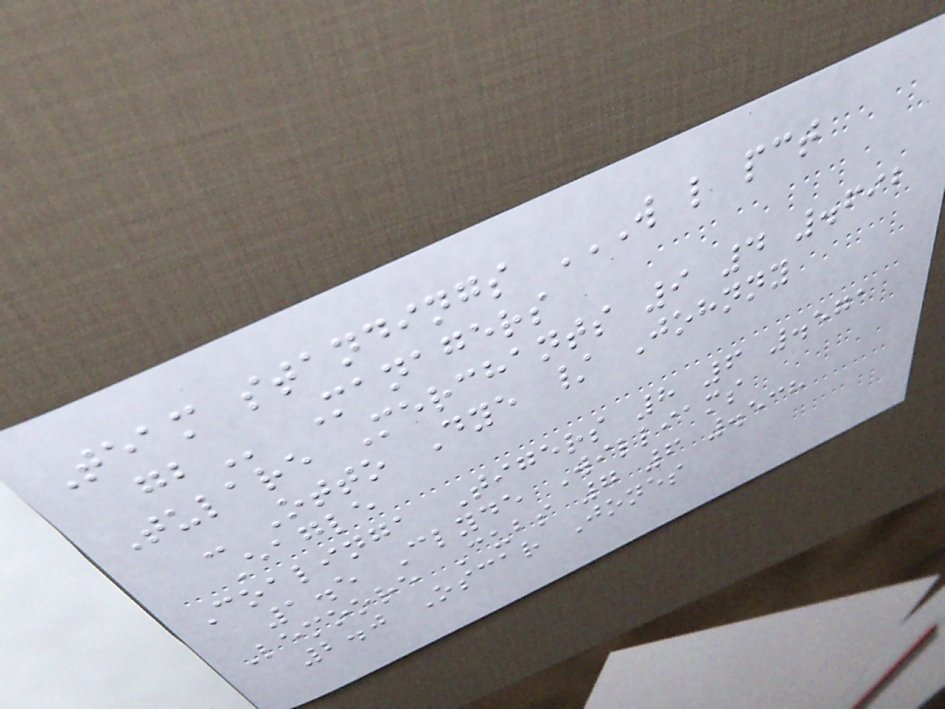Team standings W L PCT
GB Managers
Tulare Merchants 9 4 .692
- Otto Dye / Johnny
Eagle
Coalinga Tigers 8 6 .571
1.5 Clyde Williams
Lemoore Cubs 7 6 .538
2.0 Oscar Jones
